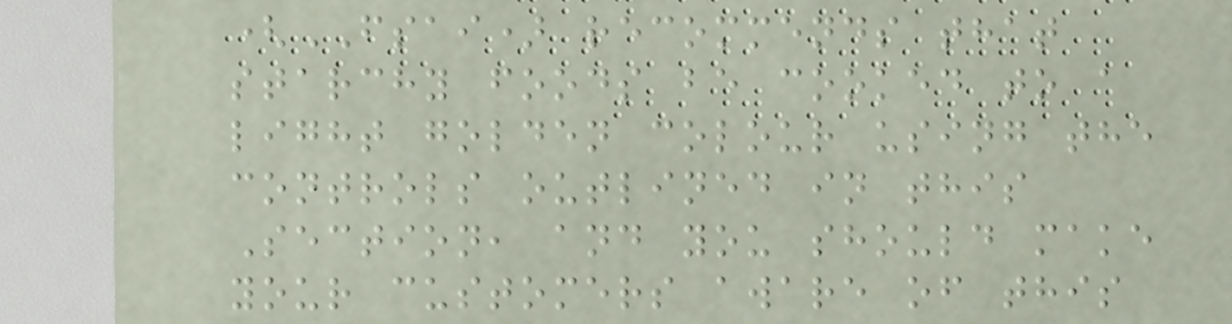(FSAI) recommends that
starchy foods be cooked to a
light golden colour using the
controls outlined in this
Section, and you should make
your customers aware of this
